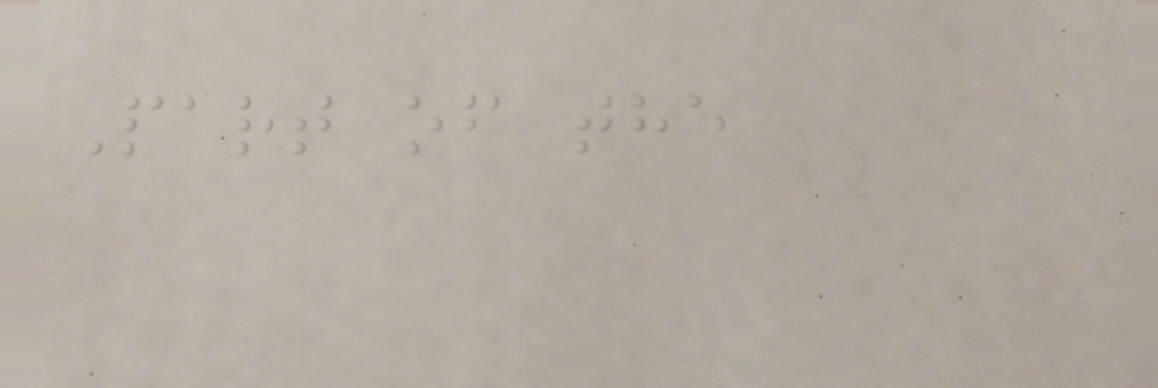Part of the
